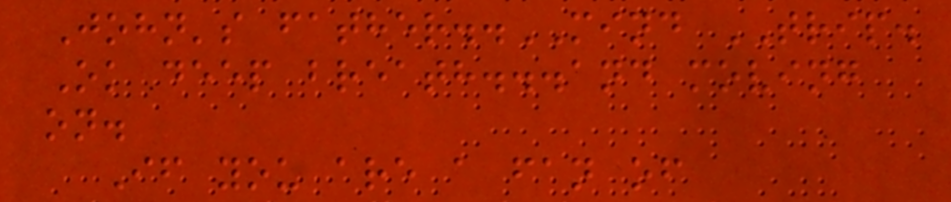John's father..MIND TRIP.
Ok deep breath...and moving
on.
If you are a fan of
